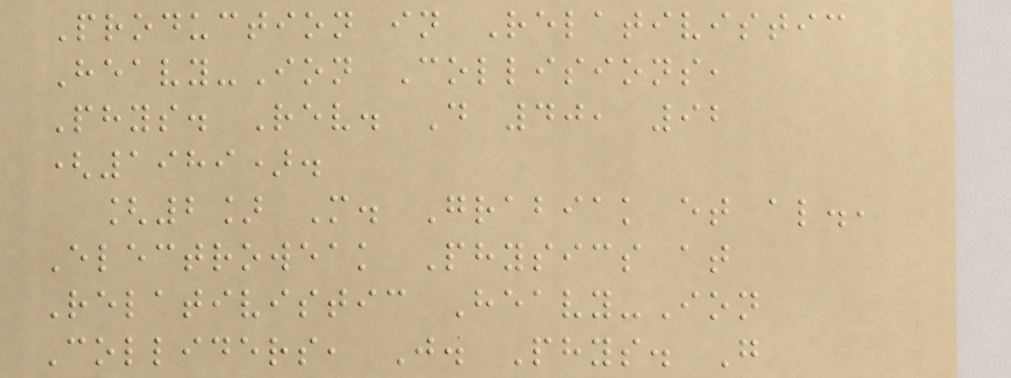Production in Relativistic
Heavy-Ion Collisions,
Phys. Rev. D 40, 92
(1989).
[2] M. Grabiak et al.,
Electroweak Physics at
Relativistic Heavy-Ion
Colliders, J. Phys. G
